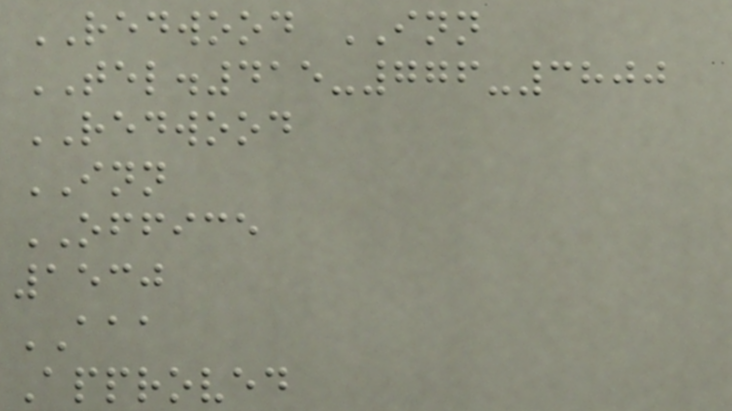REDWOOD INN
TEL.415-776-3800
REDWOOD
INN
OFFICE
1530
AAA
Approved
